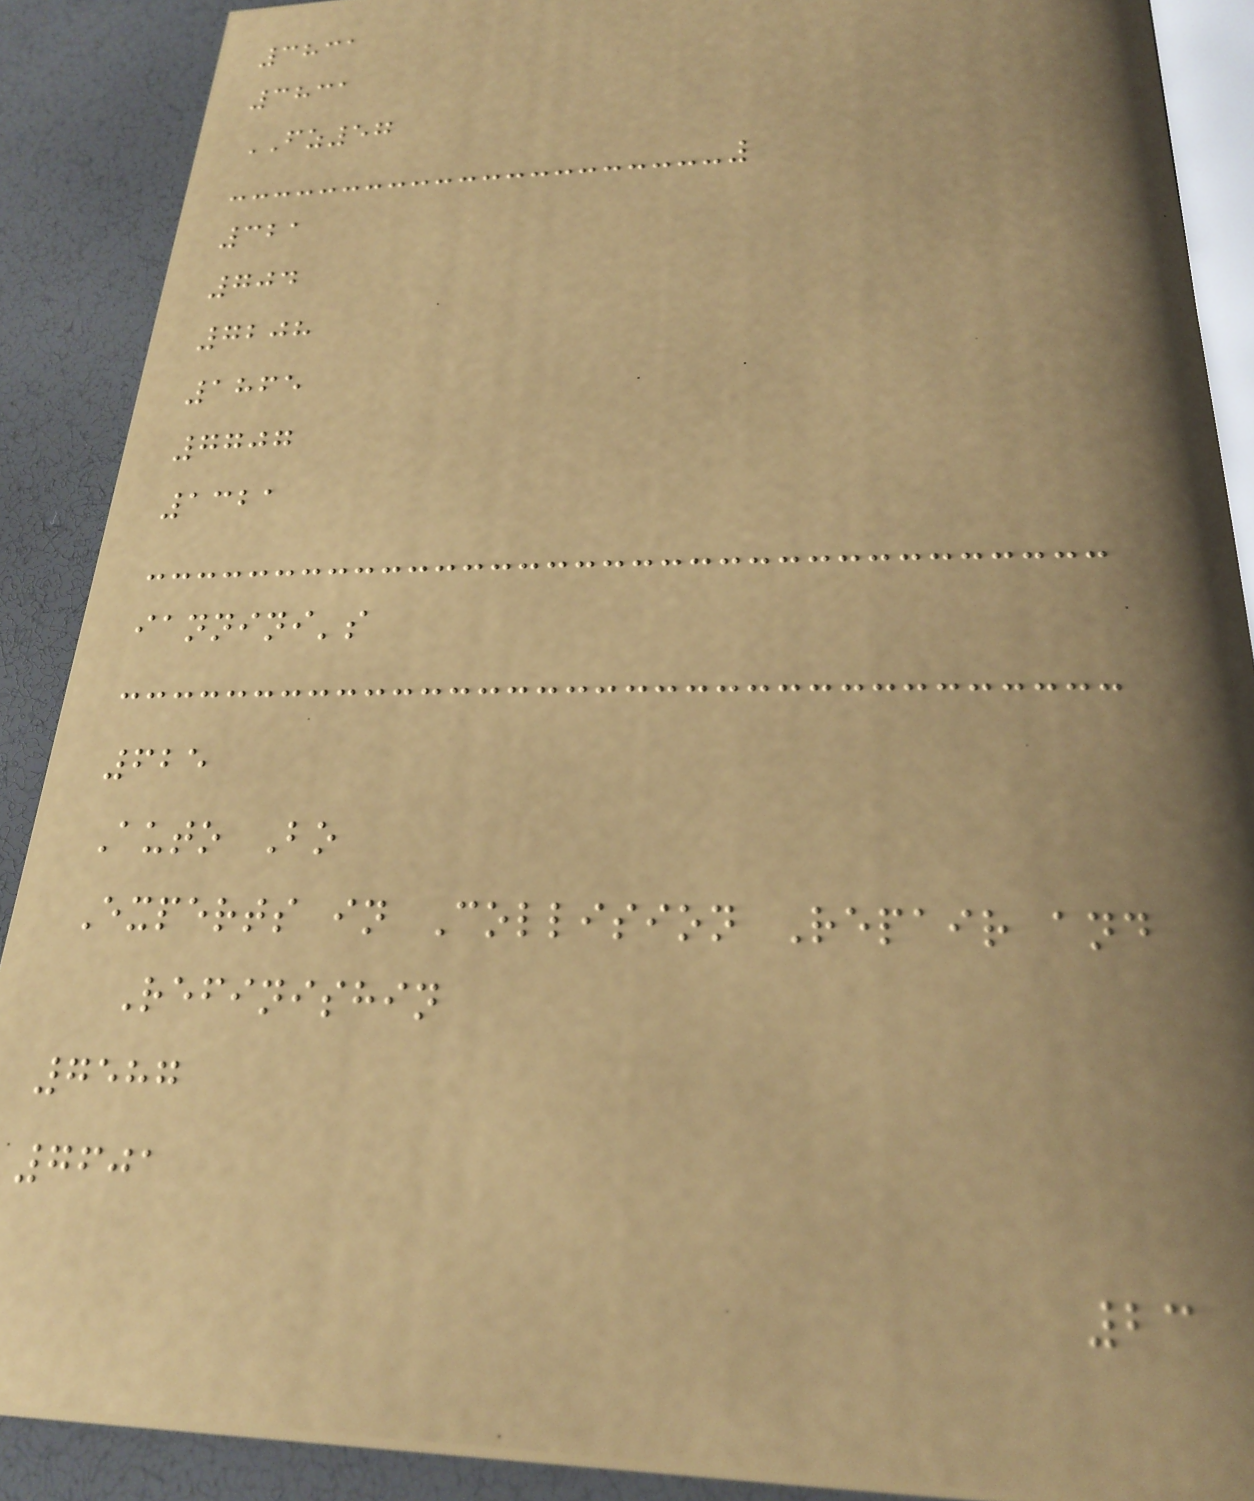3831
3831
FZ57
321
704
7208
1865
7707
1321
iannini's
625
Auto Bo
Experts in Collision Repair and
Refinishin
7587
7601
23
